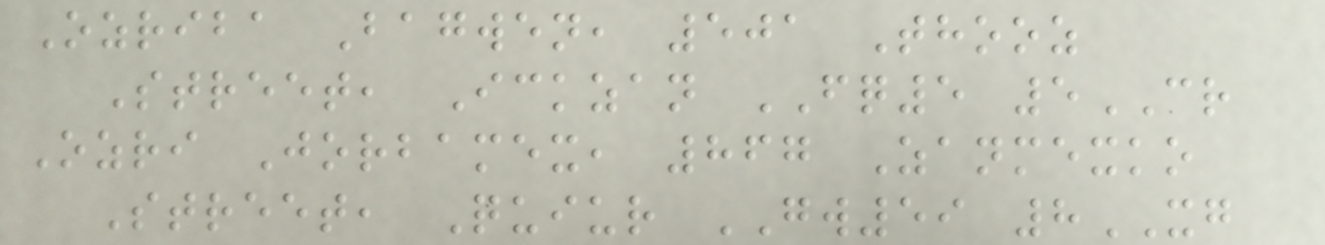Ozriba Bagwen, 501 Thooz
Street, Ickzan FQ5 5CR
Ozri Jorbamex, 867 Zanmexko
Street, Quiur GW59 8XG
